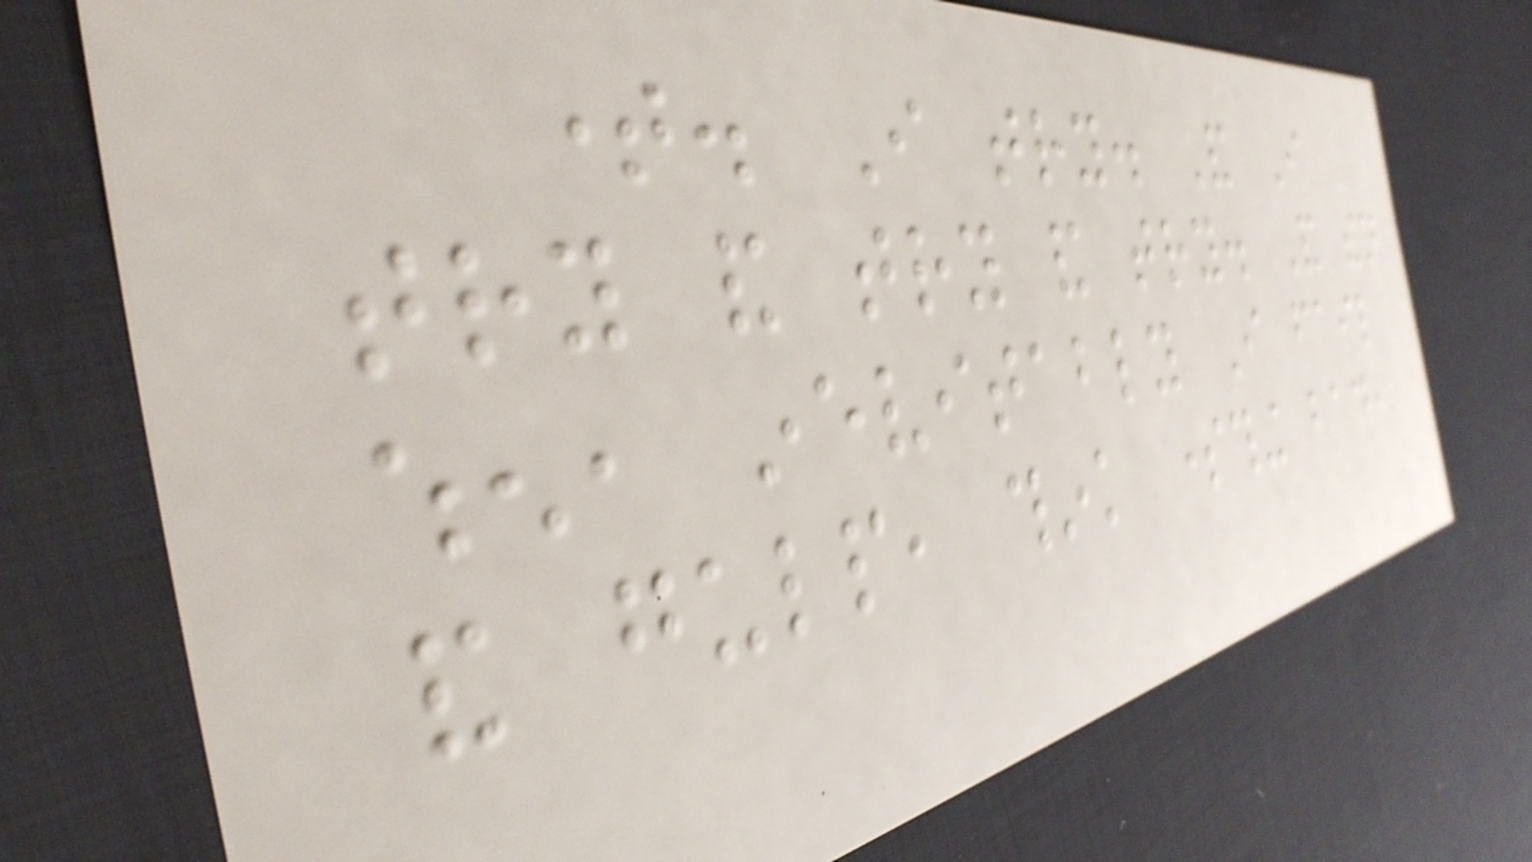time. I try. And I
try and try and try. And then
when, inevitably I fail
and gulp, think something bad,
